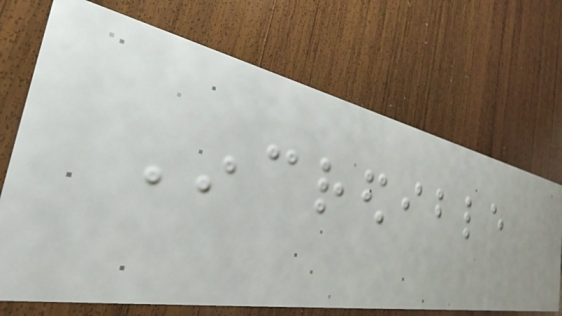Incredible
